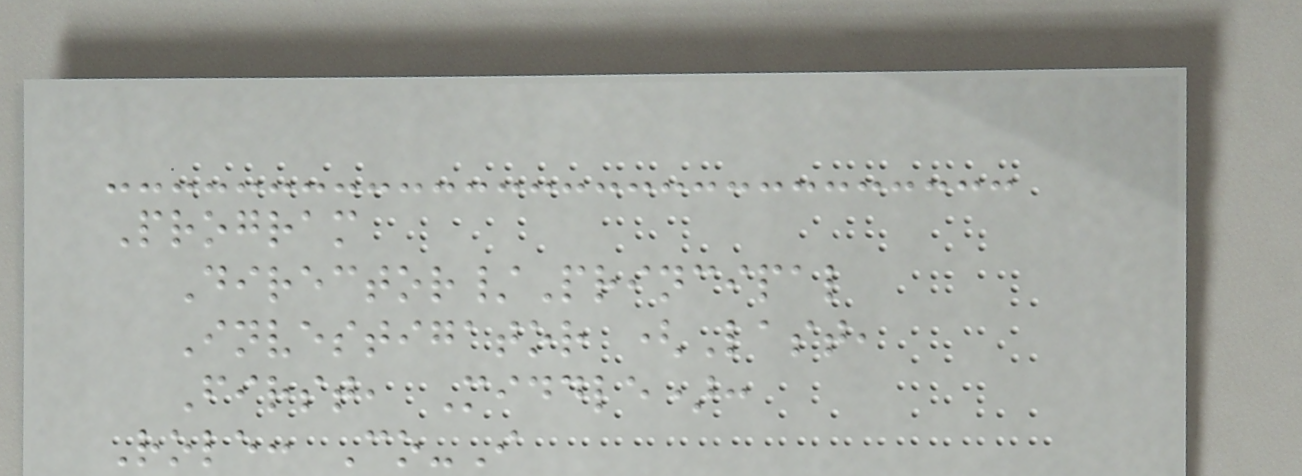Program
Director/Principal
Investigator (Last,
First, Middle):
Role: Co-I
